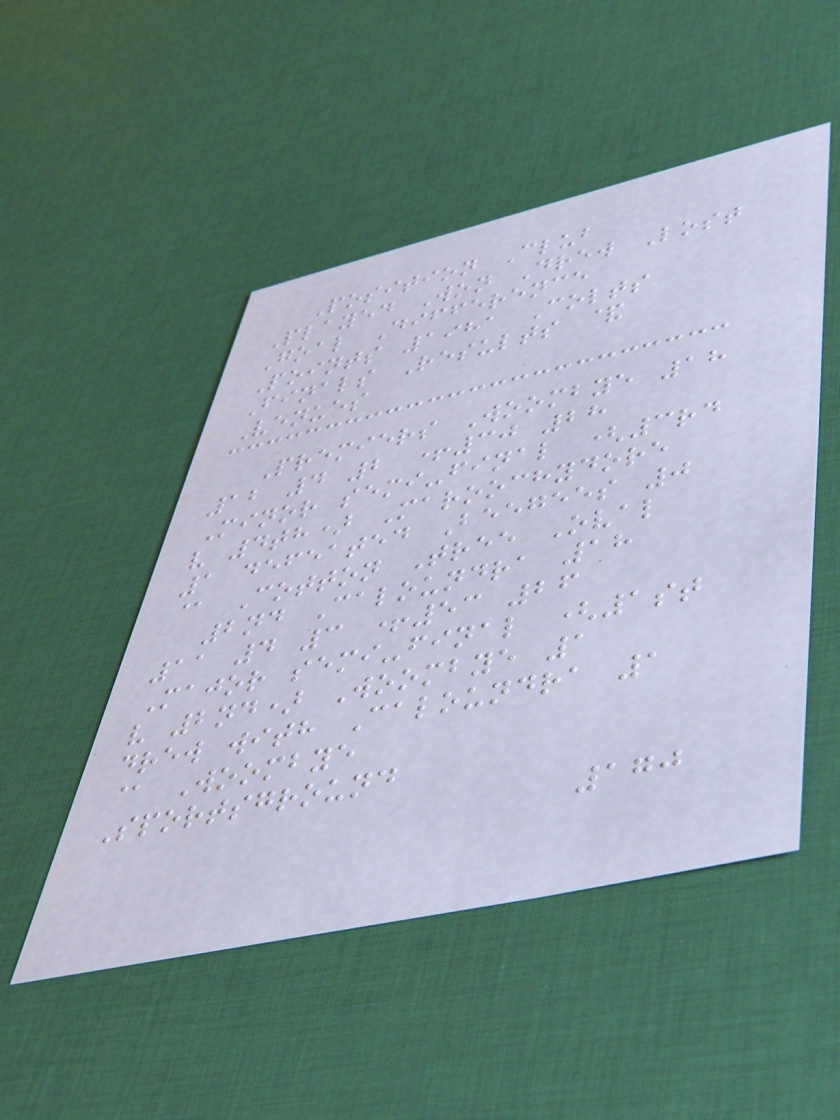Position Club
Played Won Drew Lost
Goal Difference
Points 1981 Colts
Finals Results &
Venues
Premiers Woombye 18
12 4 2 +30 28
Minor semi-final (3rd
v 4th) Maroochydore
1 defeated Beegees 0
@ Cotton Tree Oval
2nd Caloundra 18
11 4 3 +53 26
Major semi-final (1st
v 2nd) Woombye 1
drew with Caloundra 1
@ Woombye
Sportsground
170
